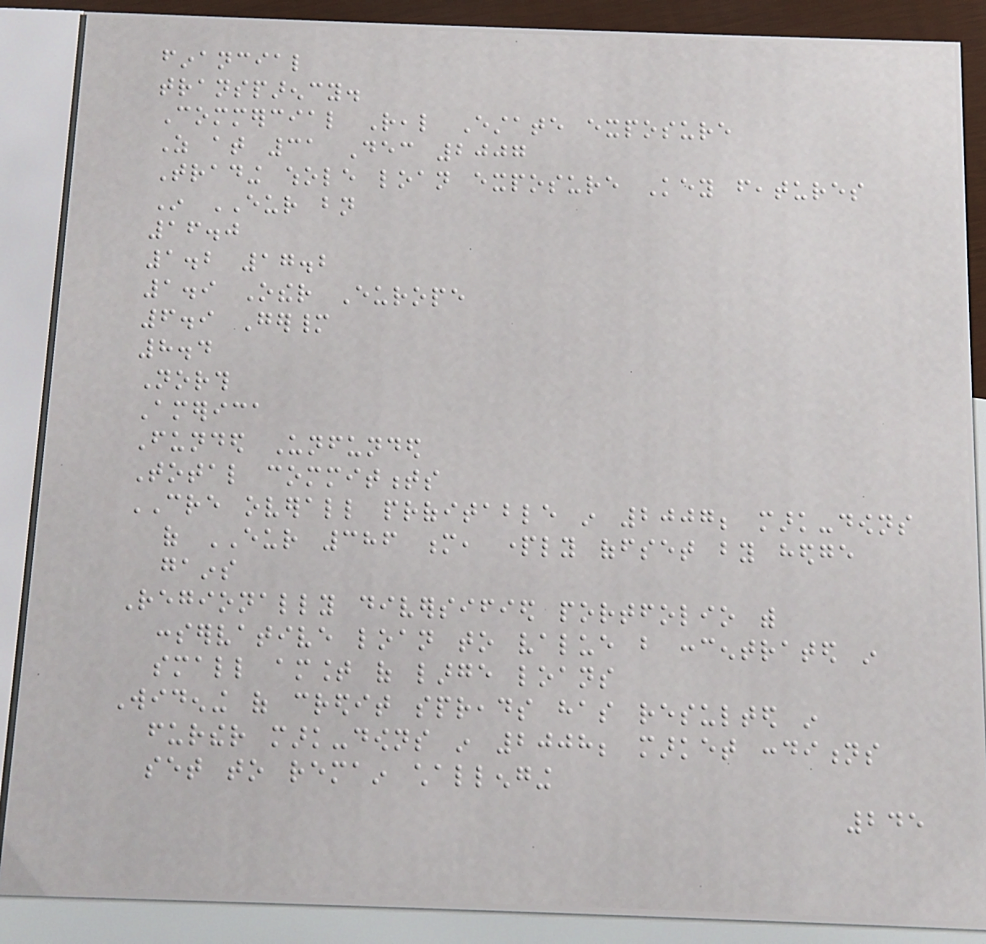financial
transparency.
Commercial Real Estate exposure
As at 31 Dec 2007
Trading whole loan exposure Key features
In EUR bn
16.0
1.2 17.2
1.9 Other Europe
6.9 Germany
8.4
North
America
Funded Unfunded
Total commitments
CRE overall profitable in 2007; mark-downs
of EUR 386 m, partly offset by hedge
gains
Regionally diversified portfolio with
conservative loan to value but concentrated in
small amount of large loans
Widening of credit spreads has resulted in
further mark-downs in 2008; market conditions
set to remain challenging
245
